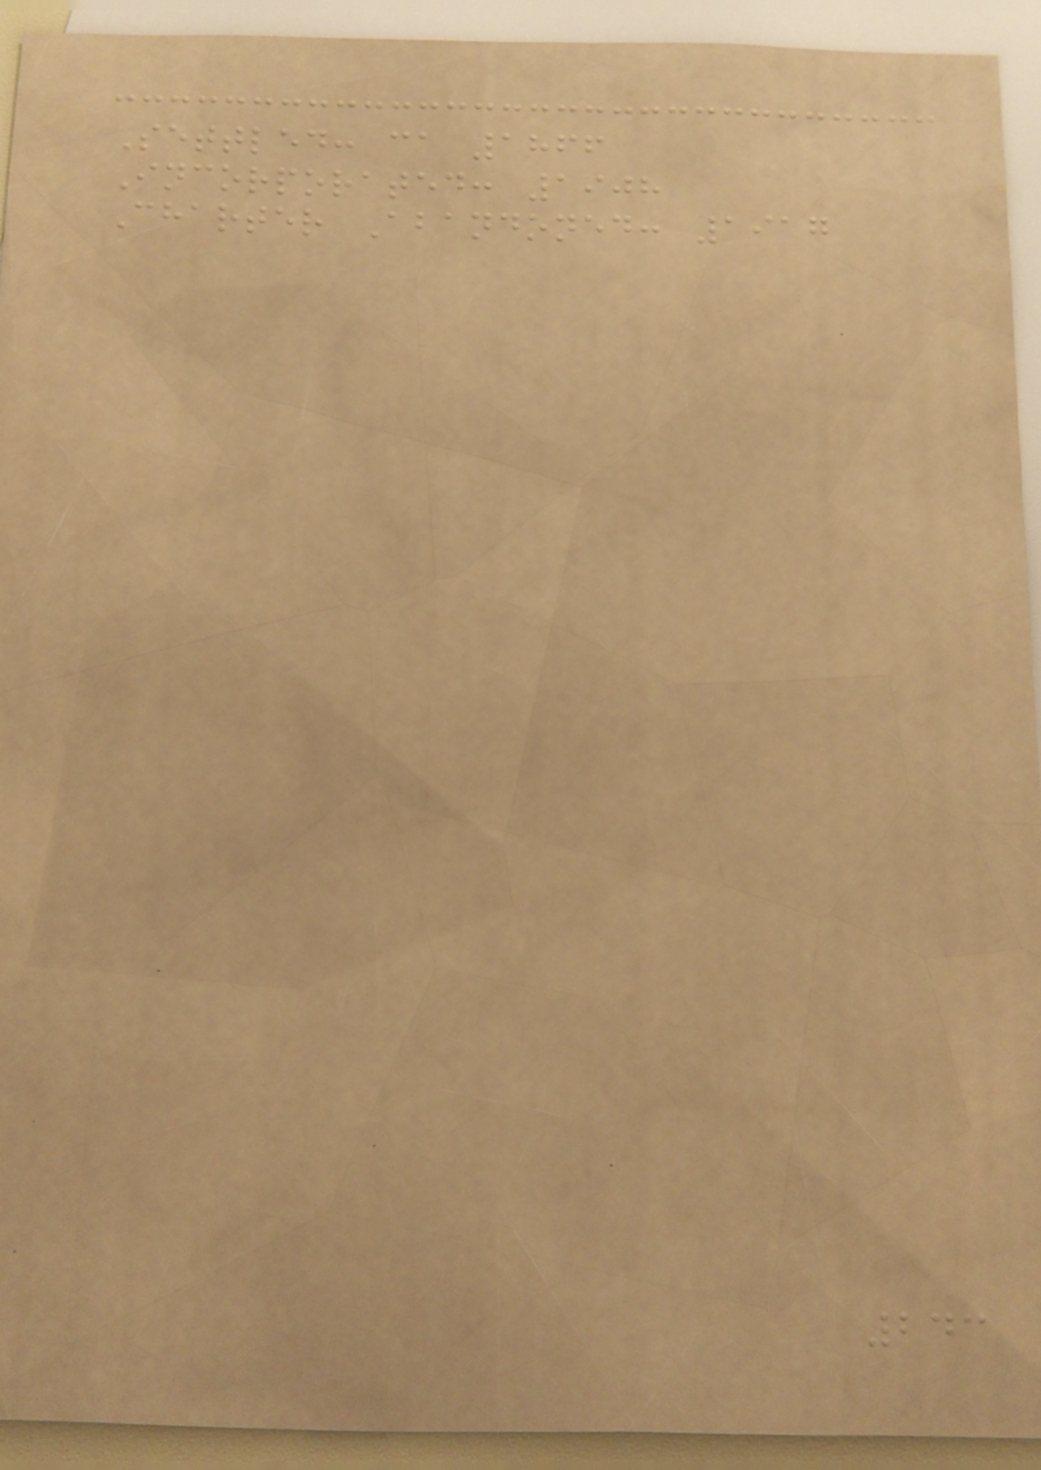Settled: ca 1866
Incorporated: 1908
Charter Abandoned: 1917
243
